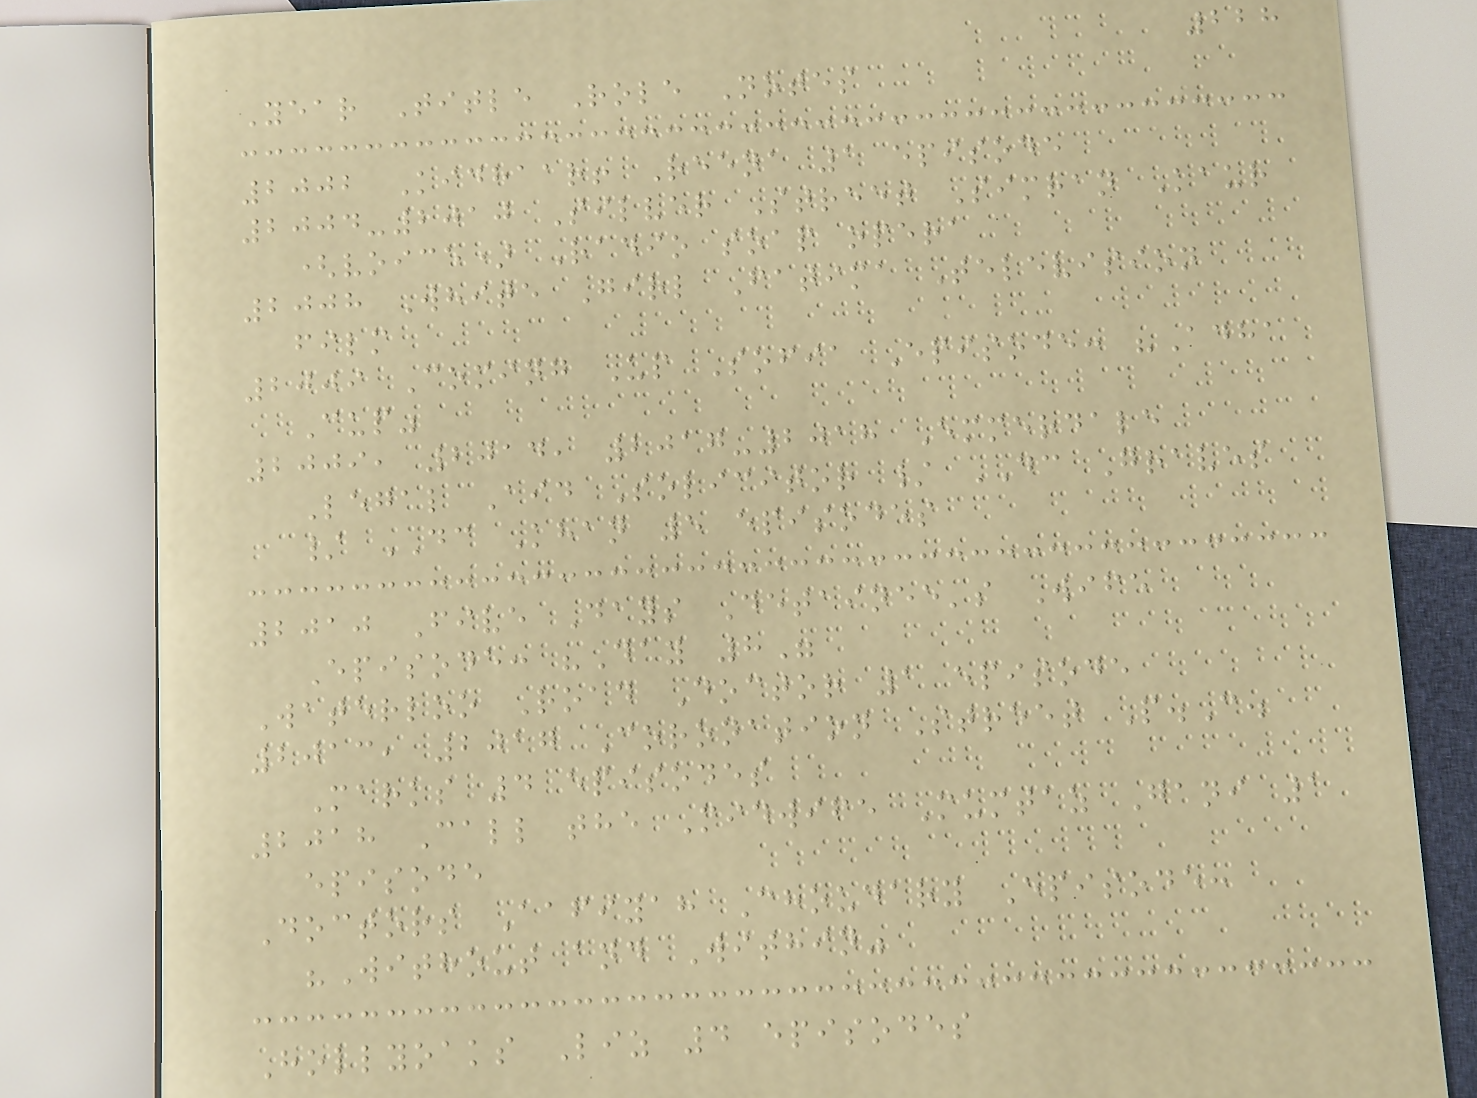228
Year Title Role Notes
2002 Kidhaar! Reena 1 episode
2004-2010 Silver Street Simran Kaur
(voice) Radio soap opera
2008 White Girl Fatima Television
film
2009 Coming Up Sofia Episode: "Adha
Cup"
2009, 2014, 2017-2018 Emmerdale
Legal Aid Solicitor / DC Graves
/ DC Khan 5 episodes
2010 Five Days Detainee's Wife
Episode: "Day 8"
Waterloo Road Doctor 1 episode
2013, 2017 Coronation Street P.C.
Marks 4 episodes
2018 Call the Midwife Mumtaz Gani 1
episode
Doctors Aafiyah Choudary Episode:
"Without and Within"
Hollyoaks Liz 4 episodes
